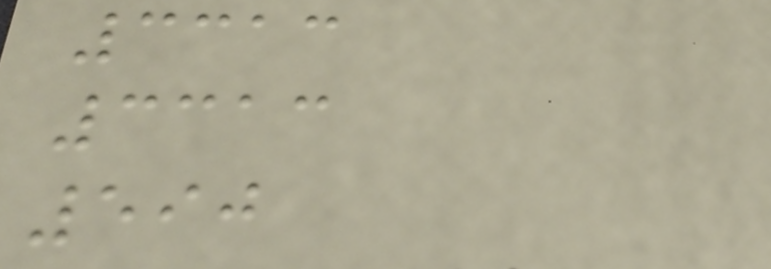3313
3313
590
